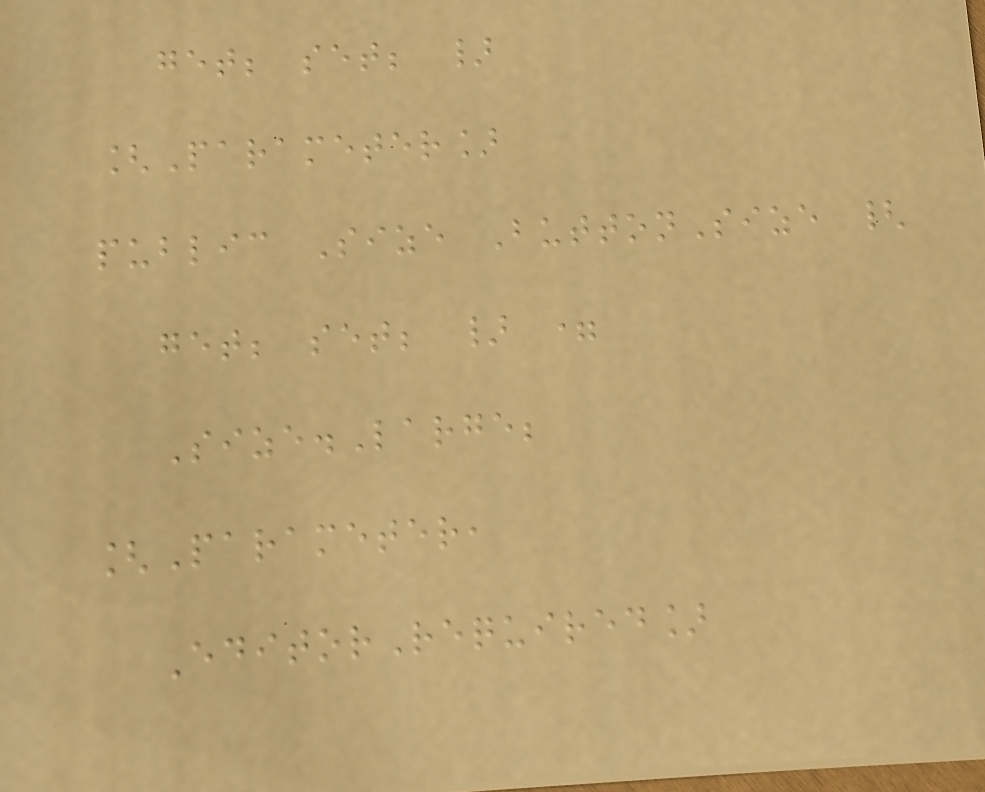get; set; }
[Parameter]
public Size ButtonSize {
get; set; } =
Size.Large;
[Parameter,
EditorRequired]
